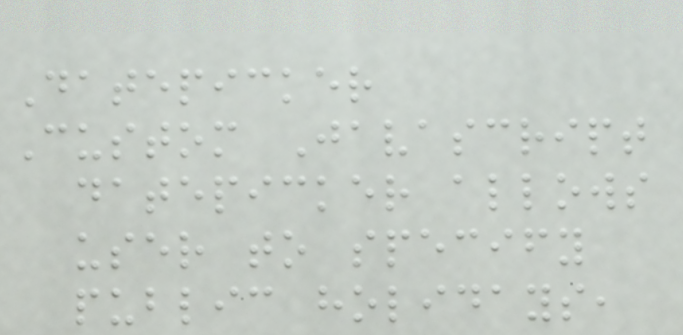Datepicker
Custom Javascript
datepicker allows
user to specify
public holidays,
